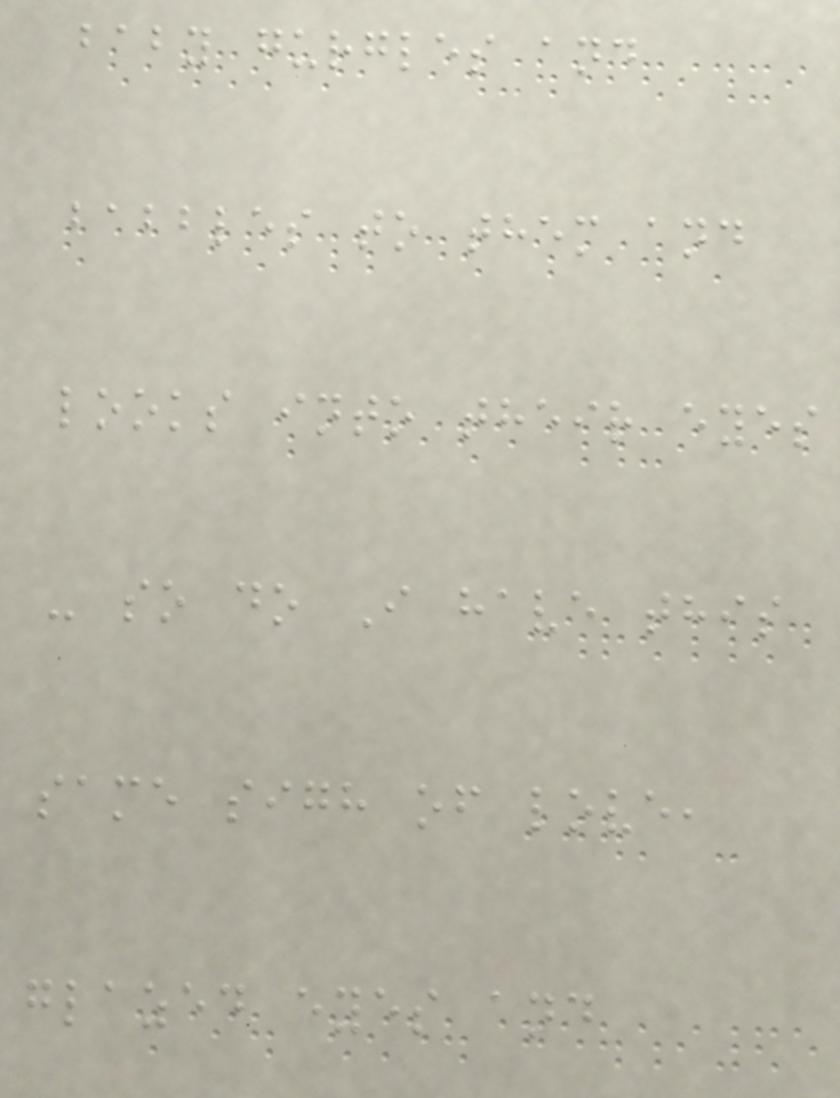baby gurgles and
babbles to them and
looks into their eyes
- so do I have this
same sigh of love,
glazed eyes and
